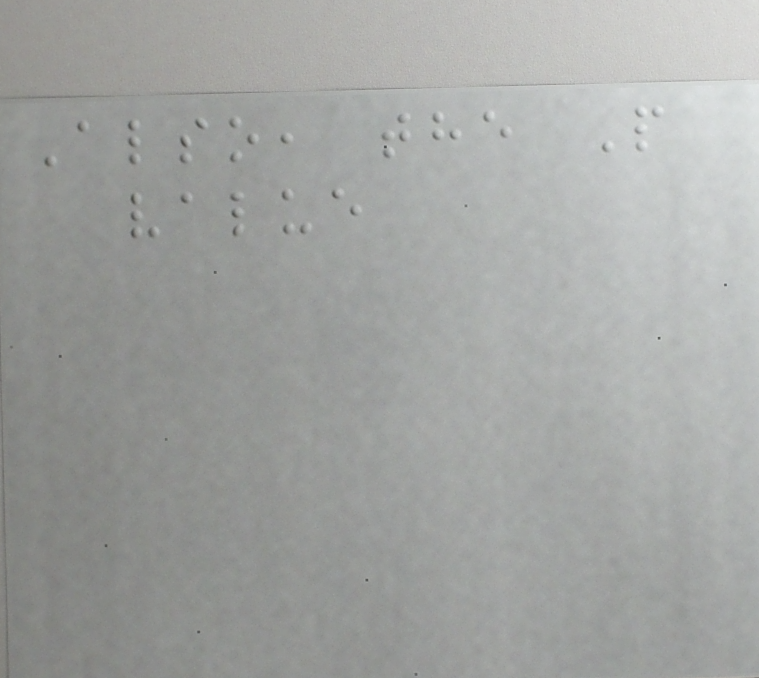Also, the P
value
